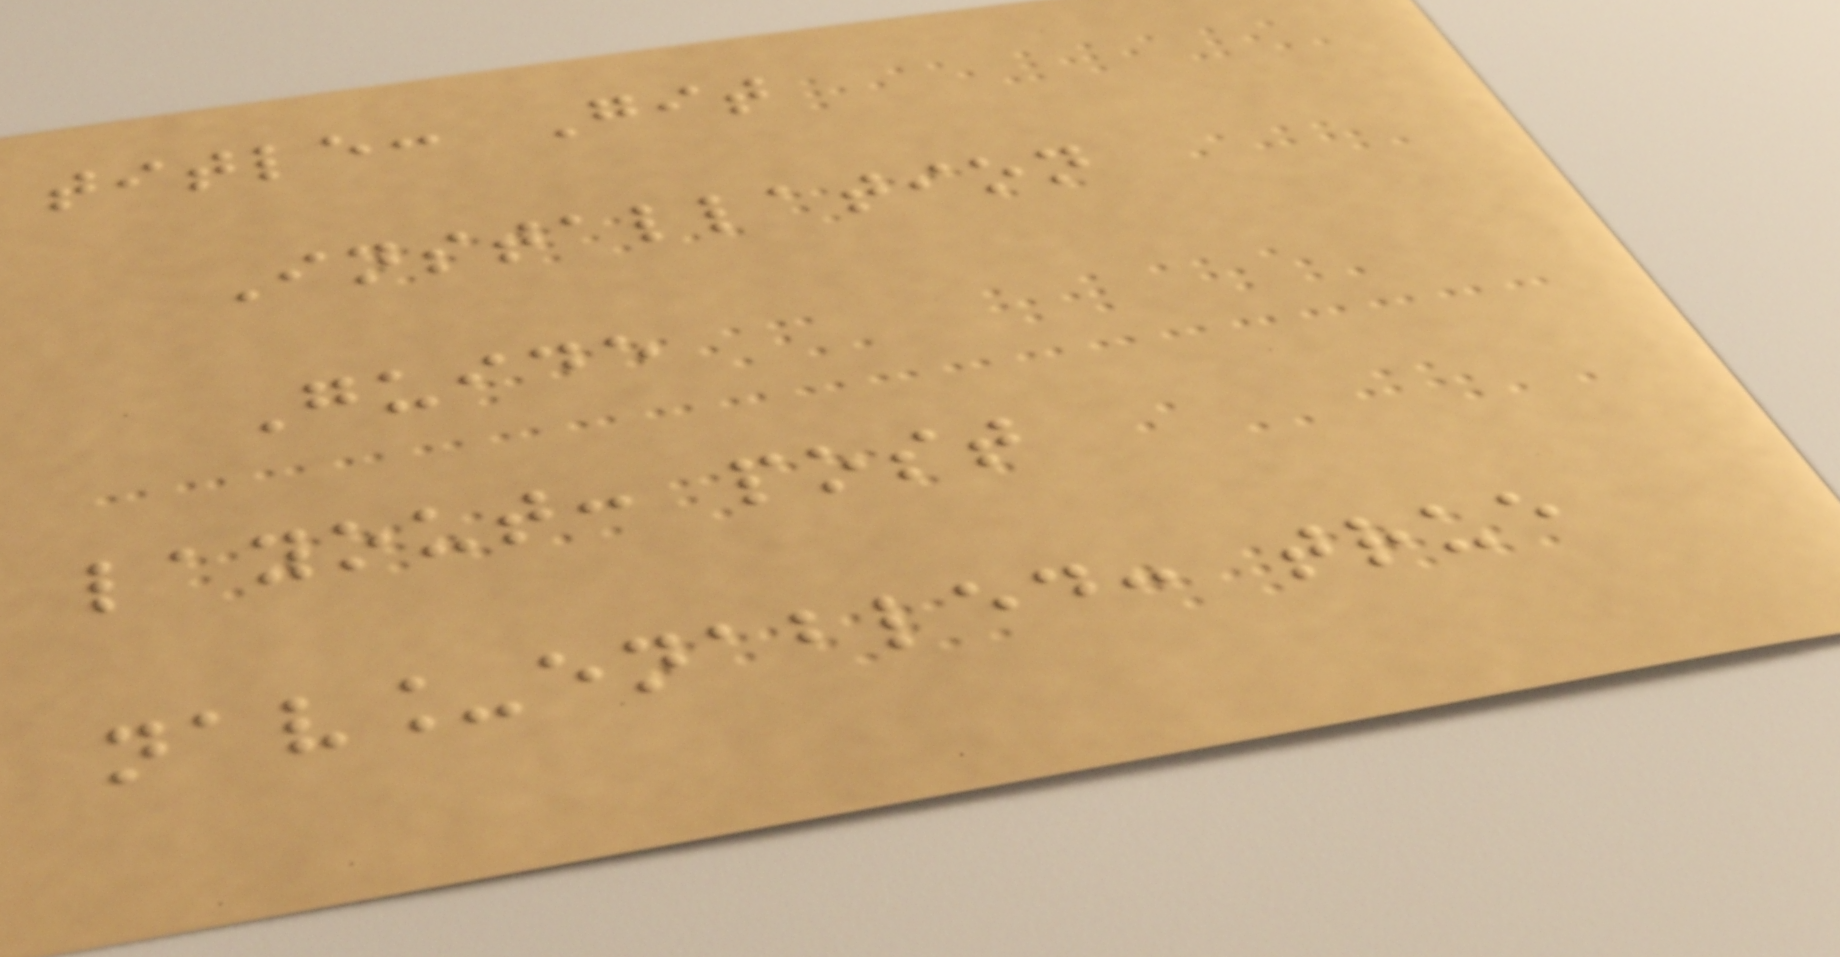title: Git
Installation
Guide
layout: post
nav_enabled: true
